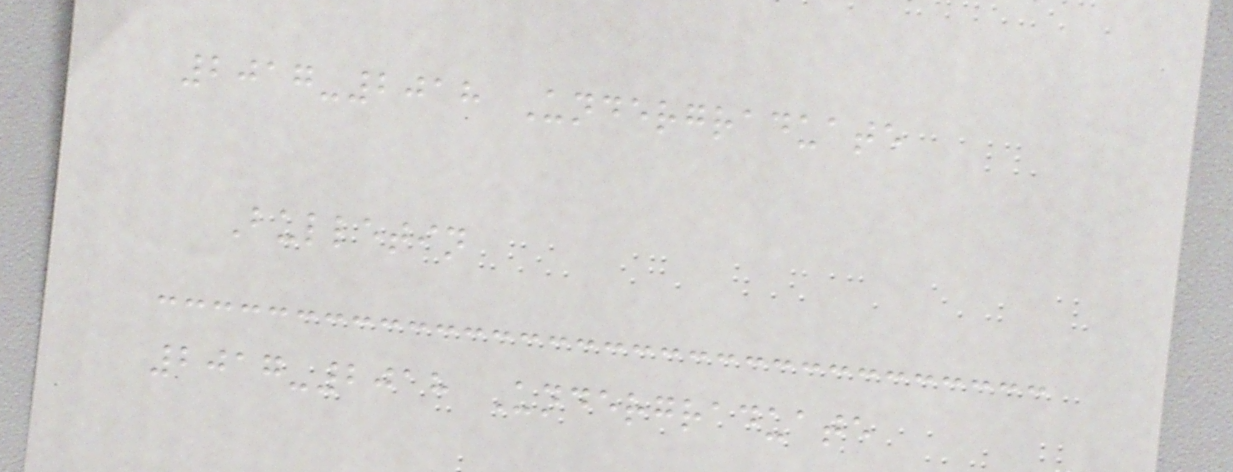2017-2018 Undergraduate
Bulletin
2017-2018 Undergraduate
